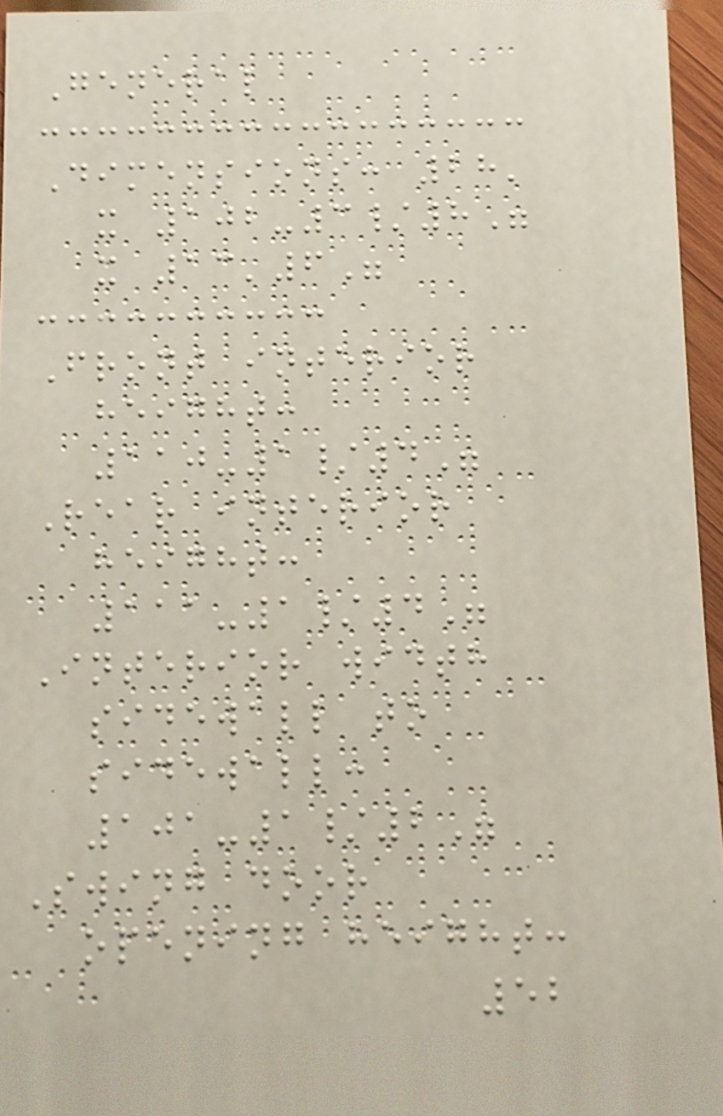General
Dimensions: 28'
x 102-3/8"
x 13'6"
Front interior
height:
110-1/4"
Rear interior
height:
111-1/4"
Interior width
sidewall to
sidewall:
101-1/2"
Swing door
opening height:
52
